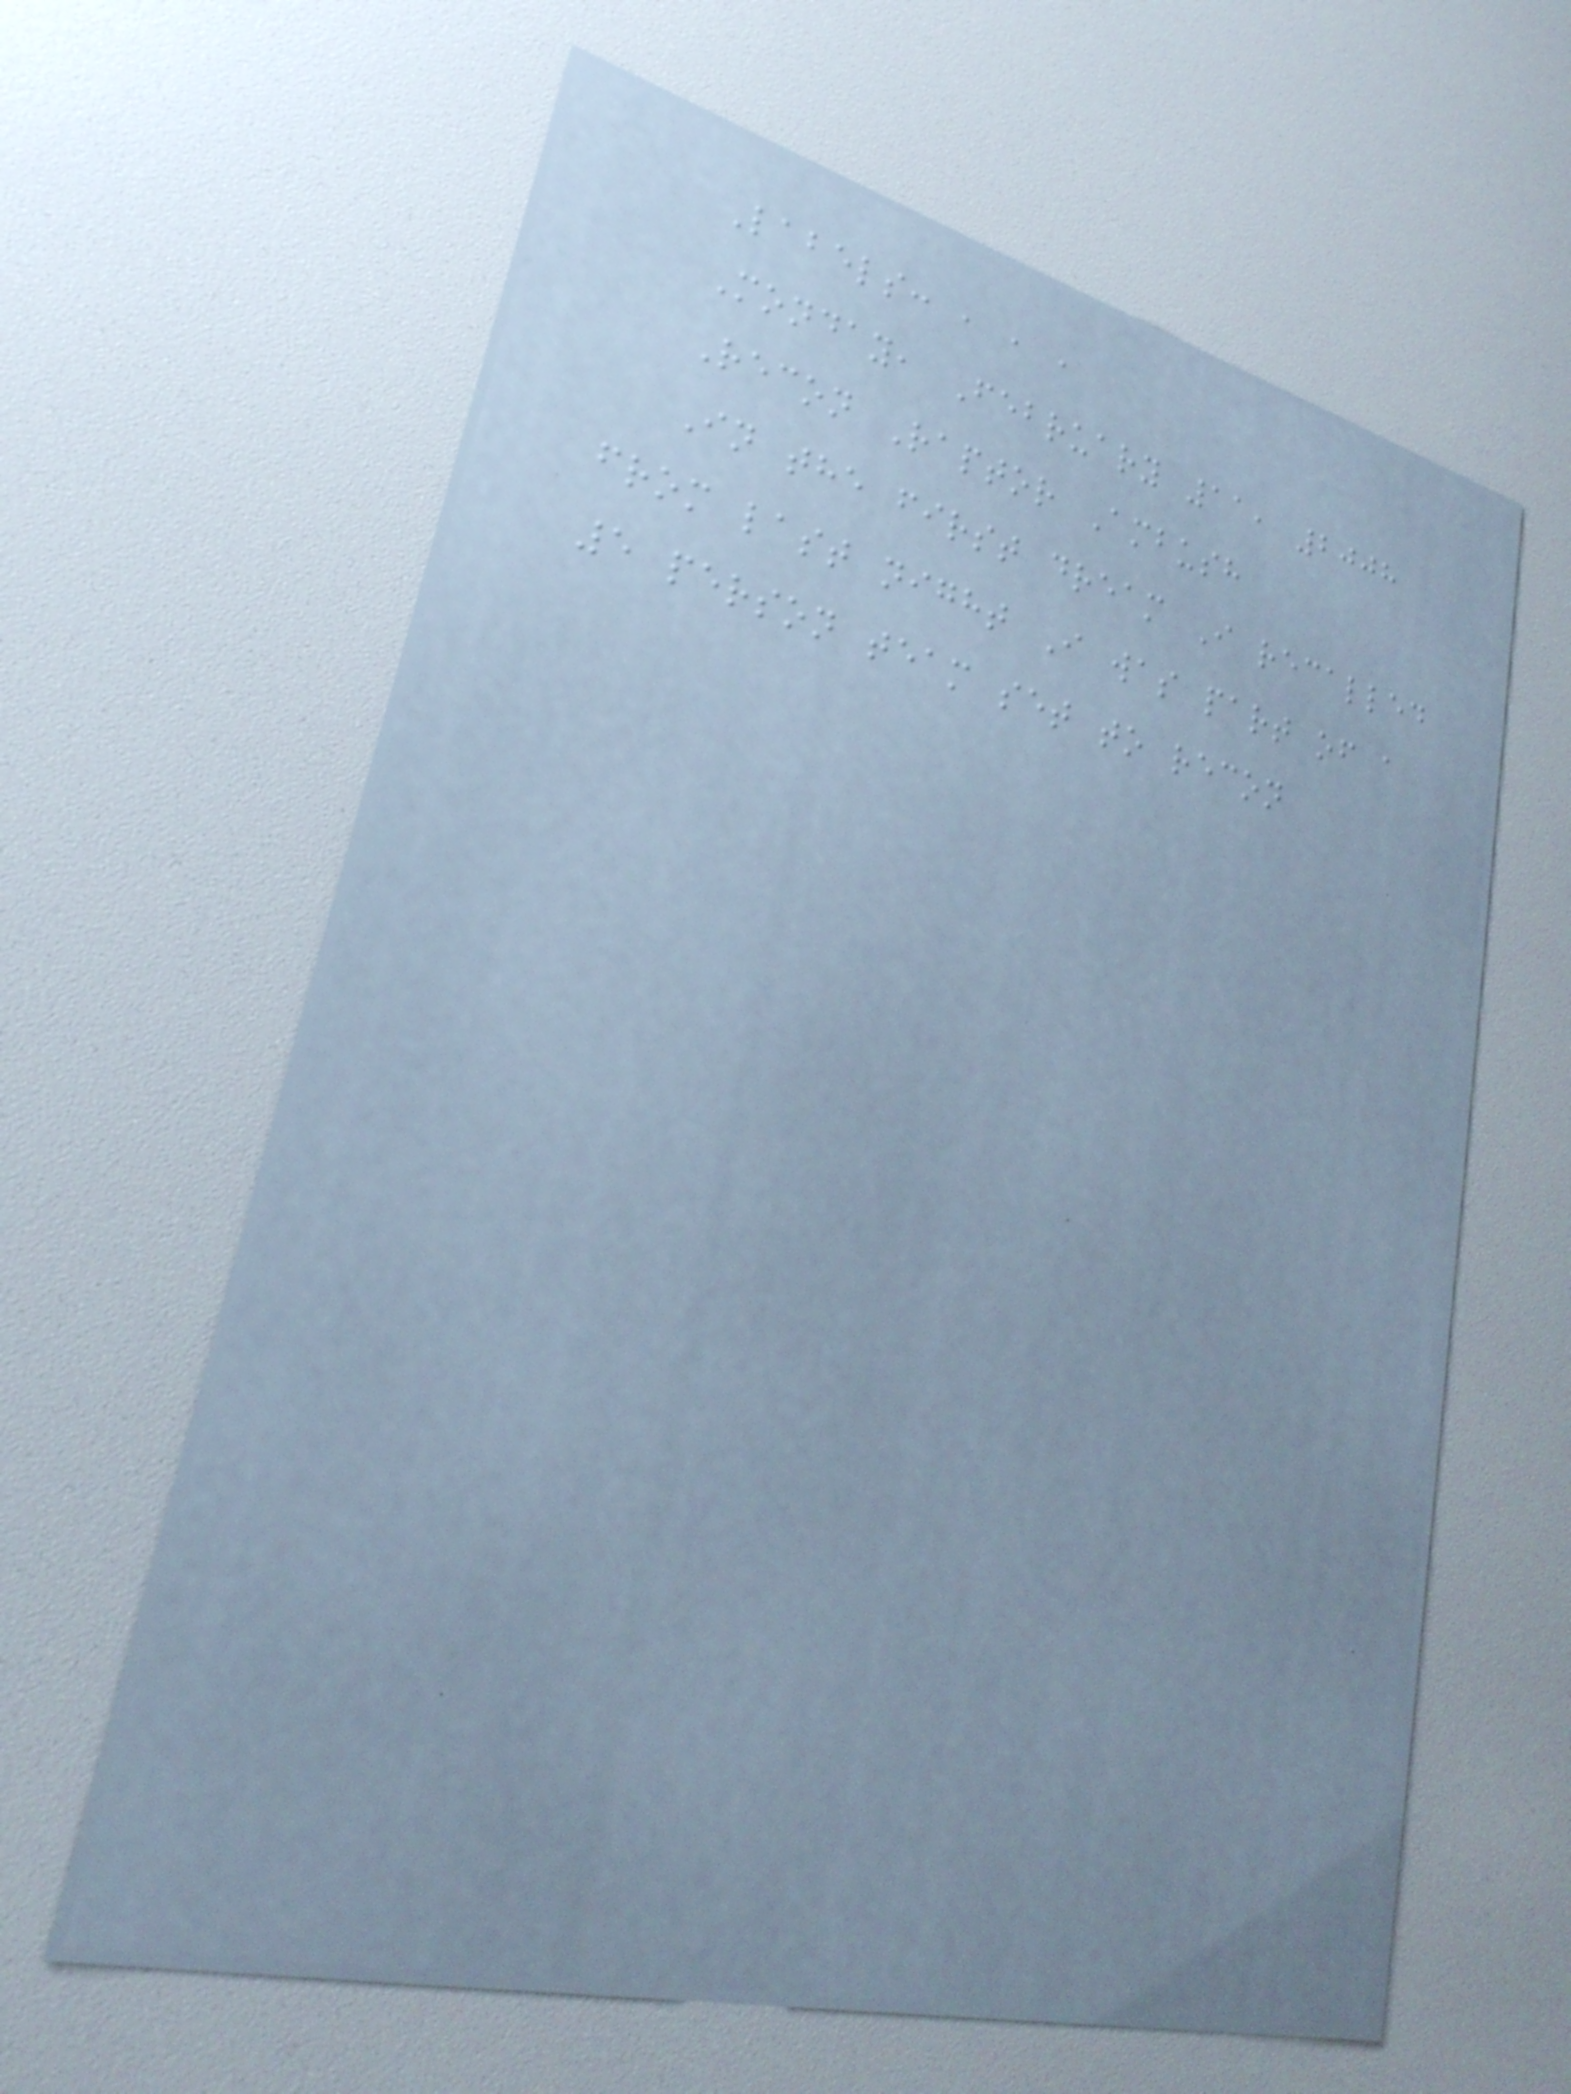Labels: , , ,
Monday, February 11, 2008
Recon Raptor Ambush
In the first dream I recalled
from last night I was part of a
5 person team set to recon
